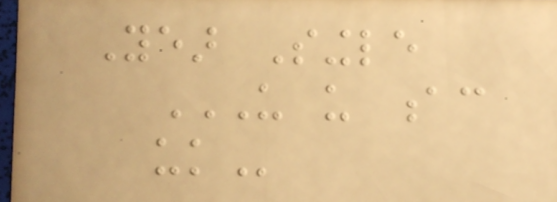Year Single
US US AC
UK
